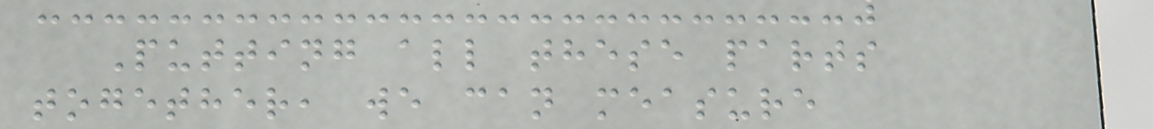Putting all these parts
together, we can measure
